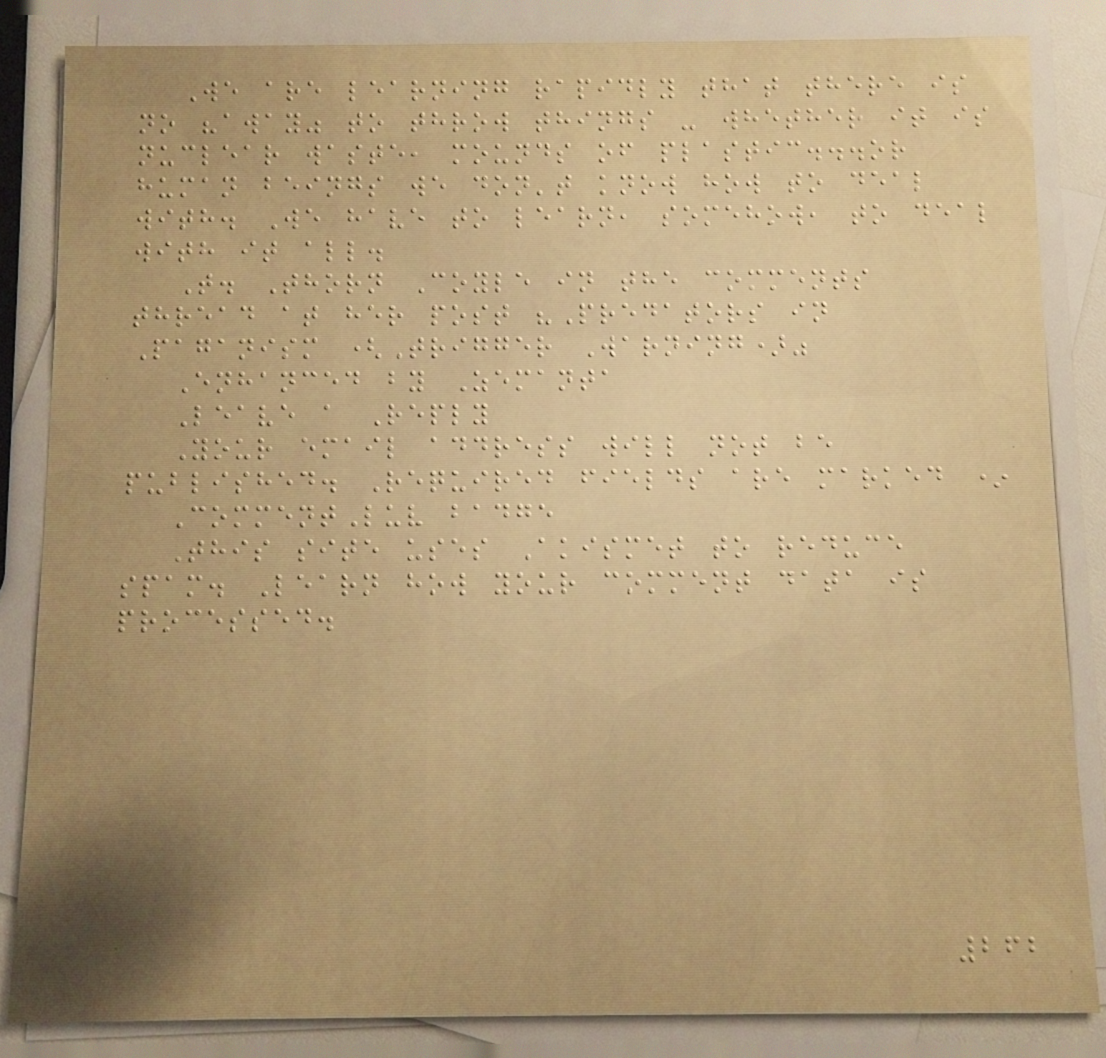We are learning rapidly that there is
no "away" to throw things - whether it is
nuclear waste, mounds of plastic...or
human beings we don't know how to deal
with. We have to learn, somehow, to deal
with it all.
T. Thorn Coyle in the comments
thread at her post "Predators in
Paganism (Trigger Warning)"
Enhanced by Zemanta
Leave a Reply
Your email address will not be
published. Required fields are marked *
CommentLuv badge
This site uses Akismet to reduce
spam. Learn how your comment data is
processed.
262
